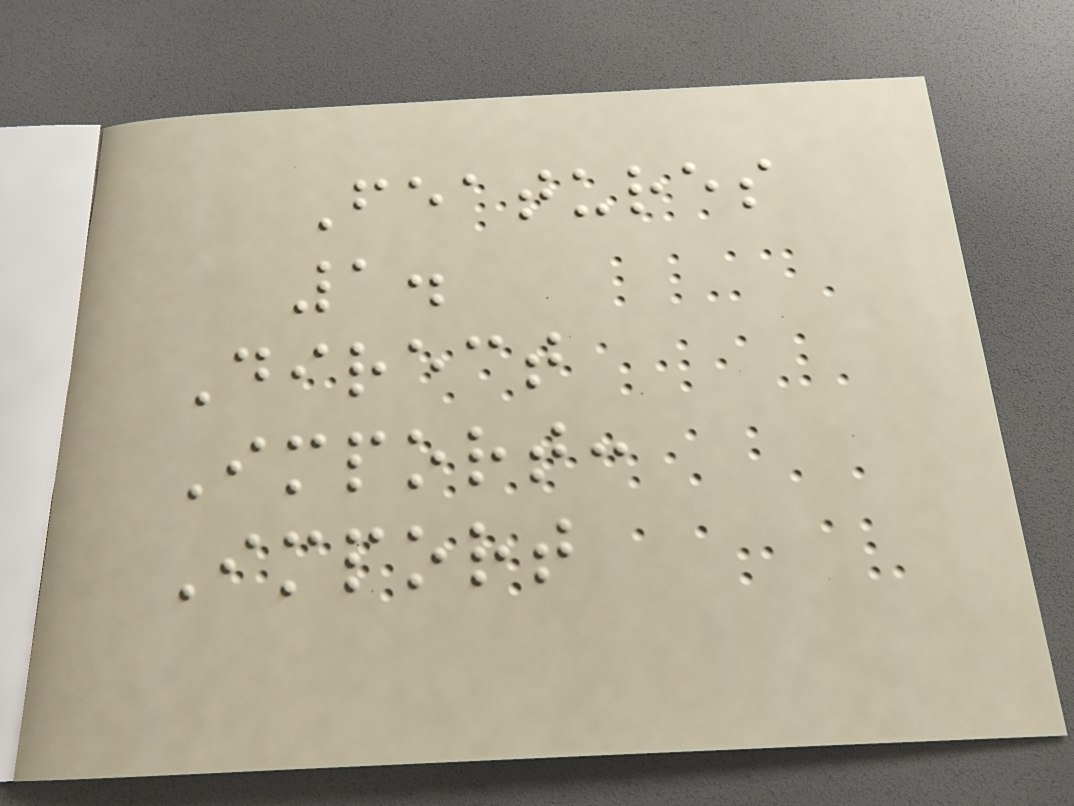Features
1.
Direct
Import:
Import
